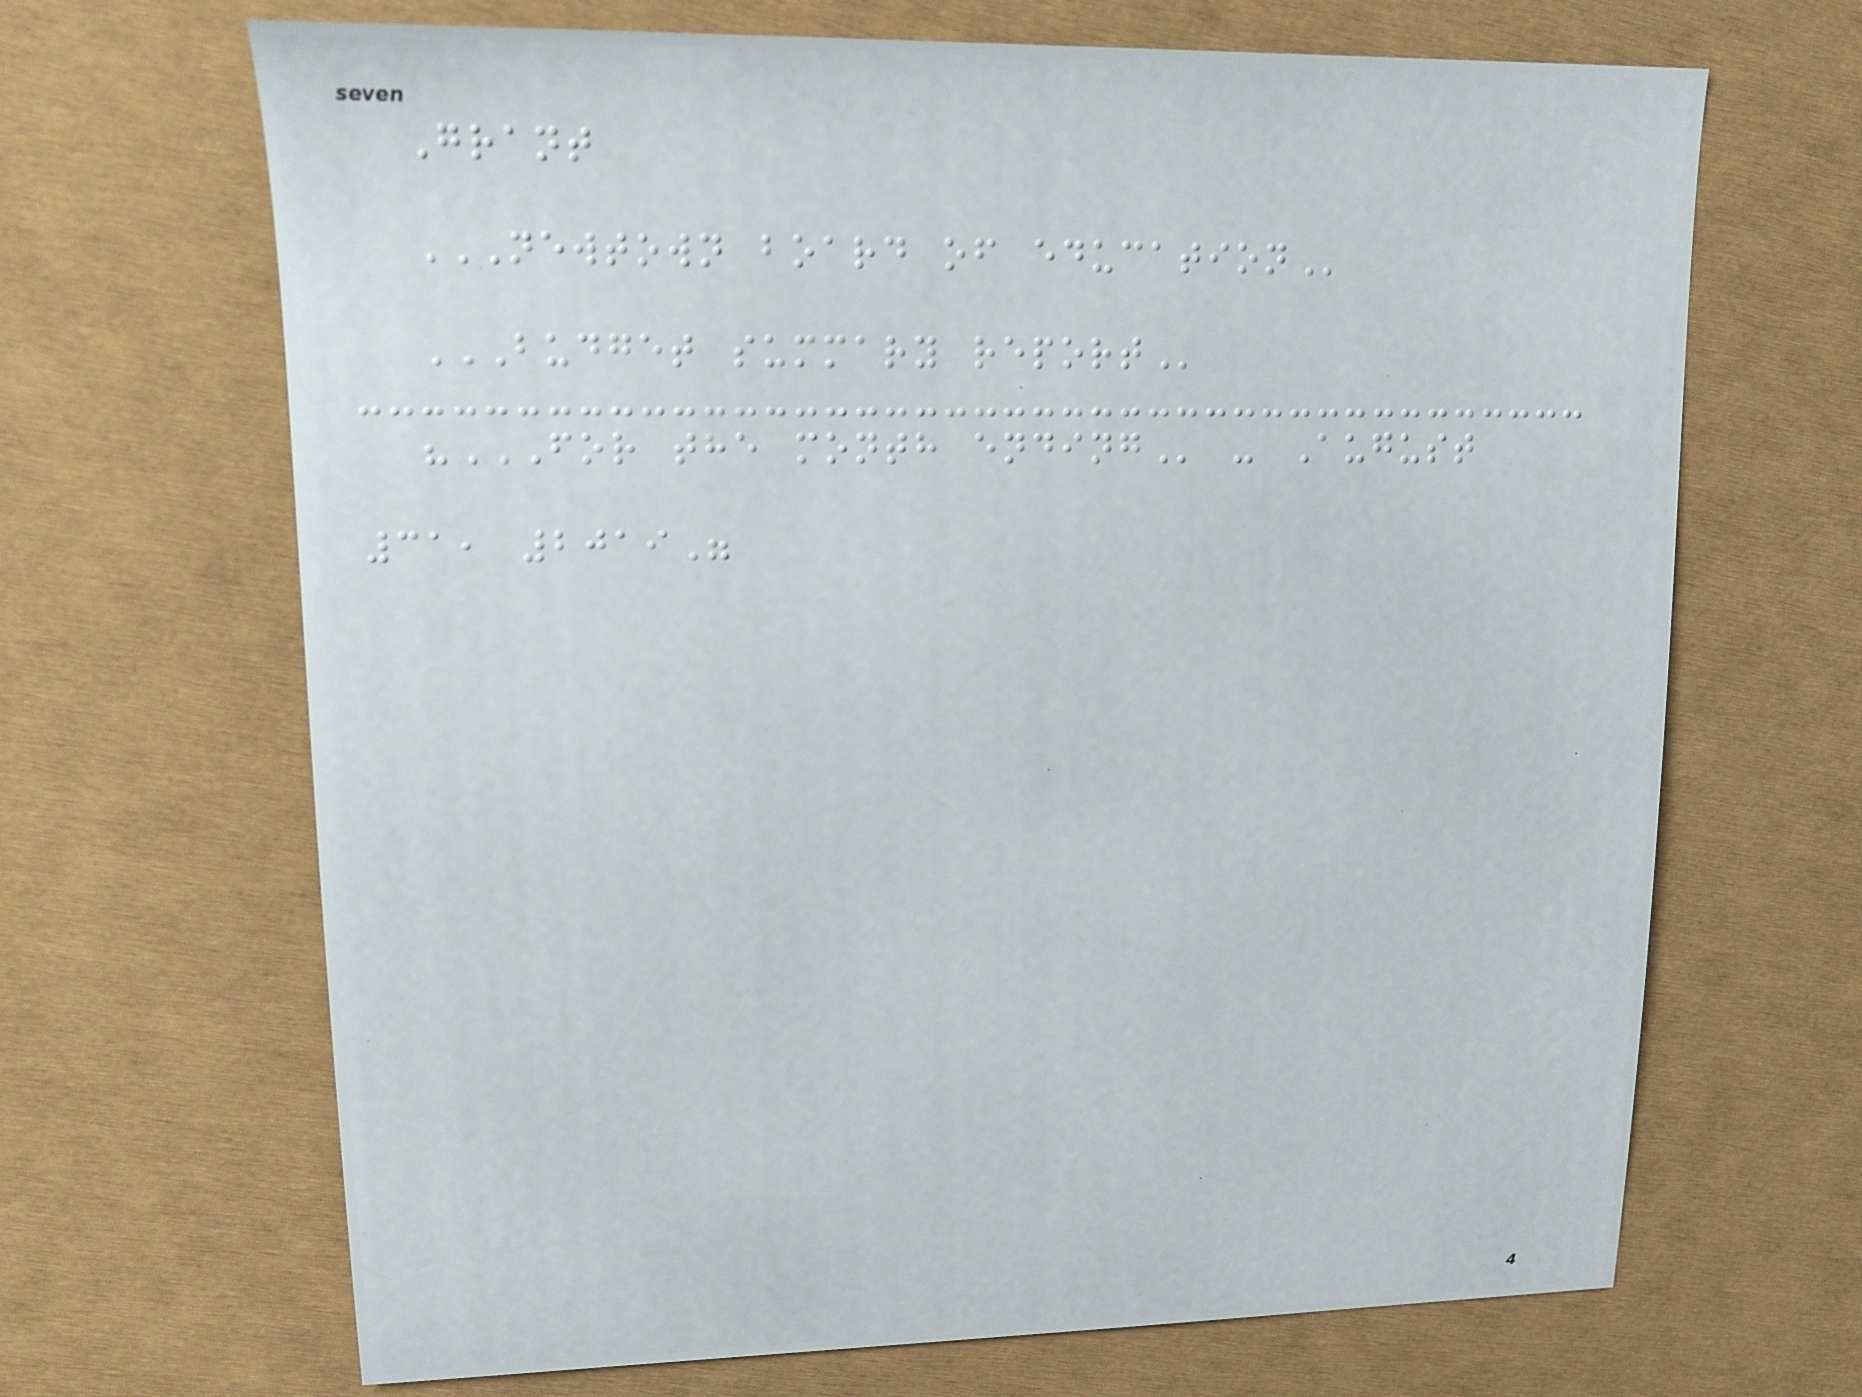Grant
NEWTOWN BOARD OF EDUCATION
BUDGET SUMMARY REPORT
"FOR THE MONTH ENDING - August
31, 2019"
